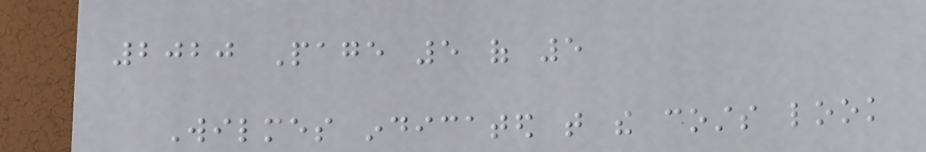2020 Page 5 of 5
Wilmes indicated that the costs look
